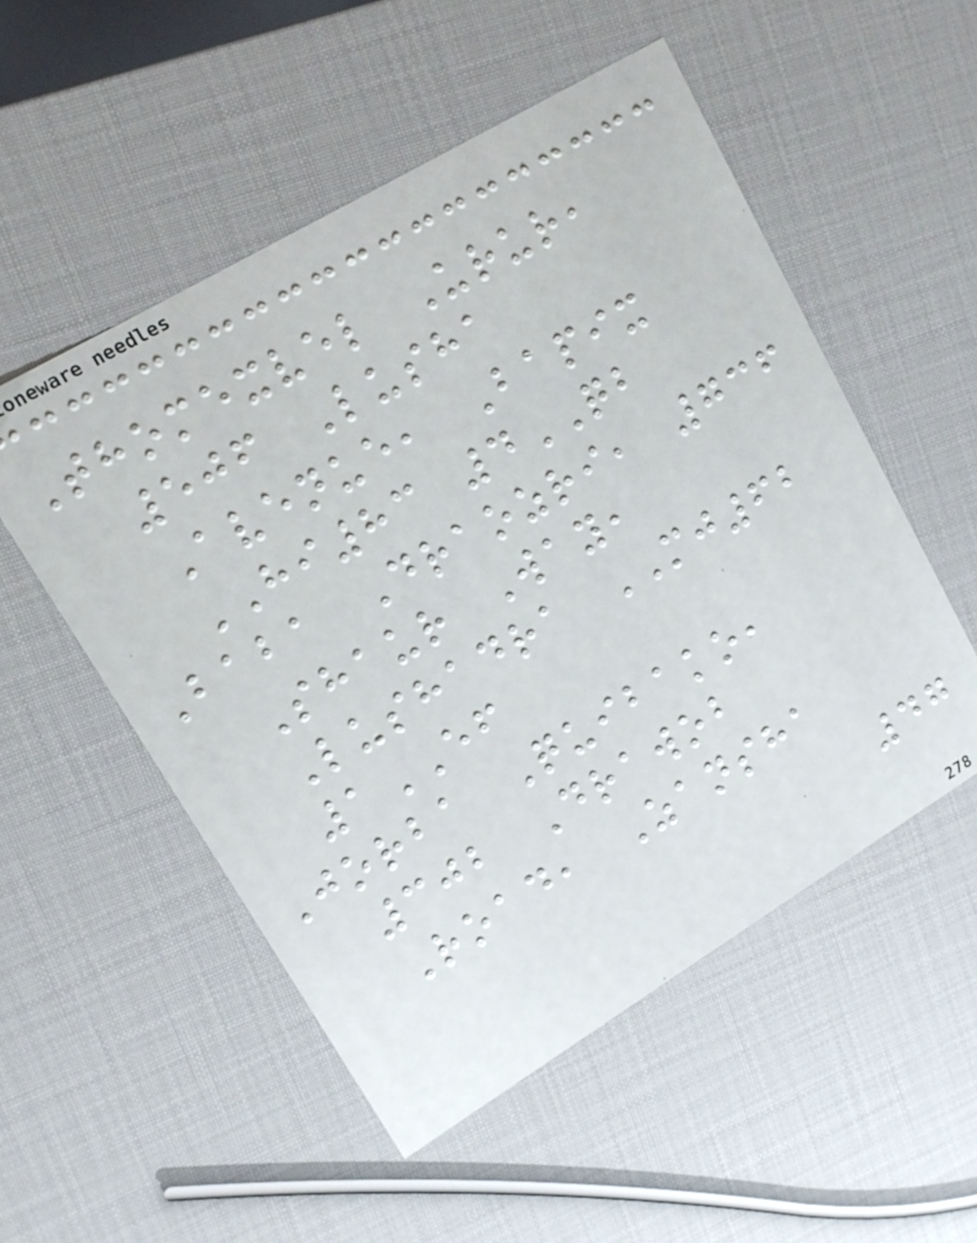Thomexvel Urur,
506 Lusha
Avenue, Bapix
HI83 4QB
Baba Draozri, 736
Shaur Way,
Lushadra MJ62
1EF
Jorba Quibako,
302 Drawob
Road, Zansha
47
